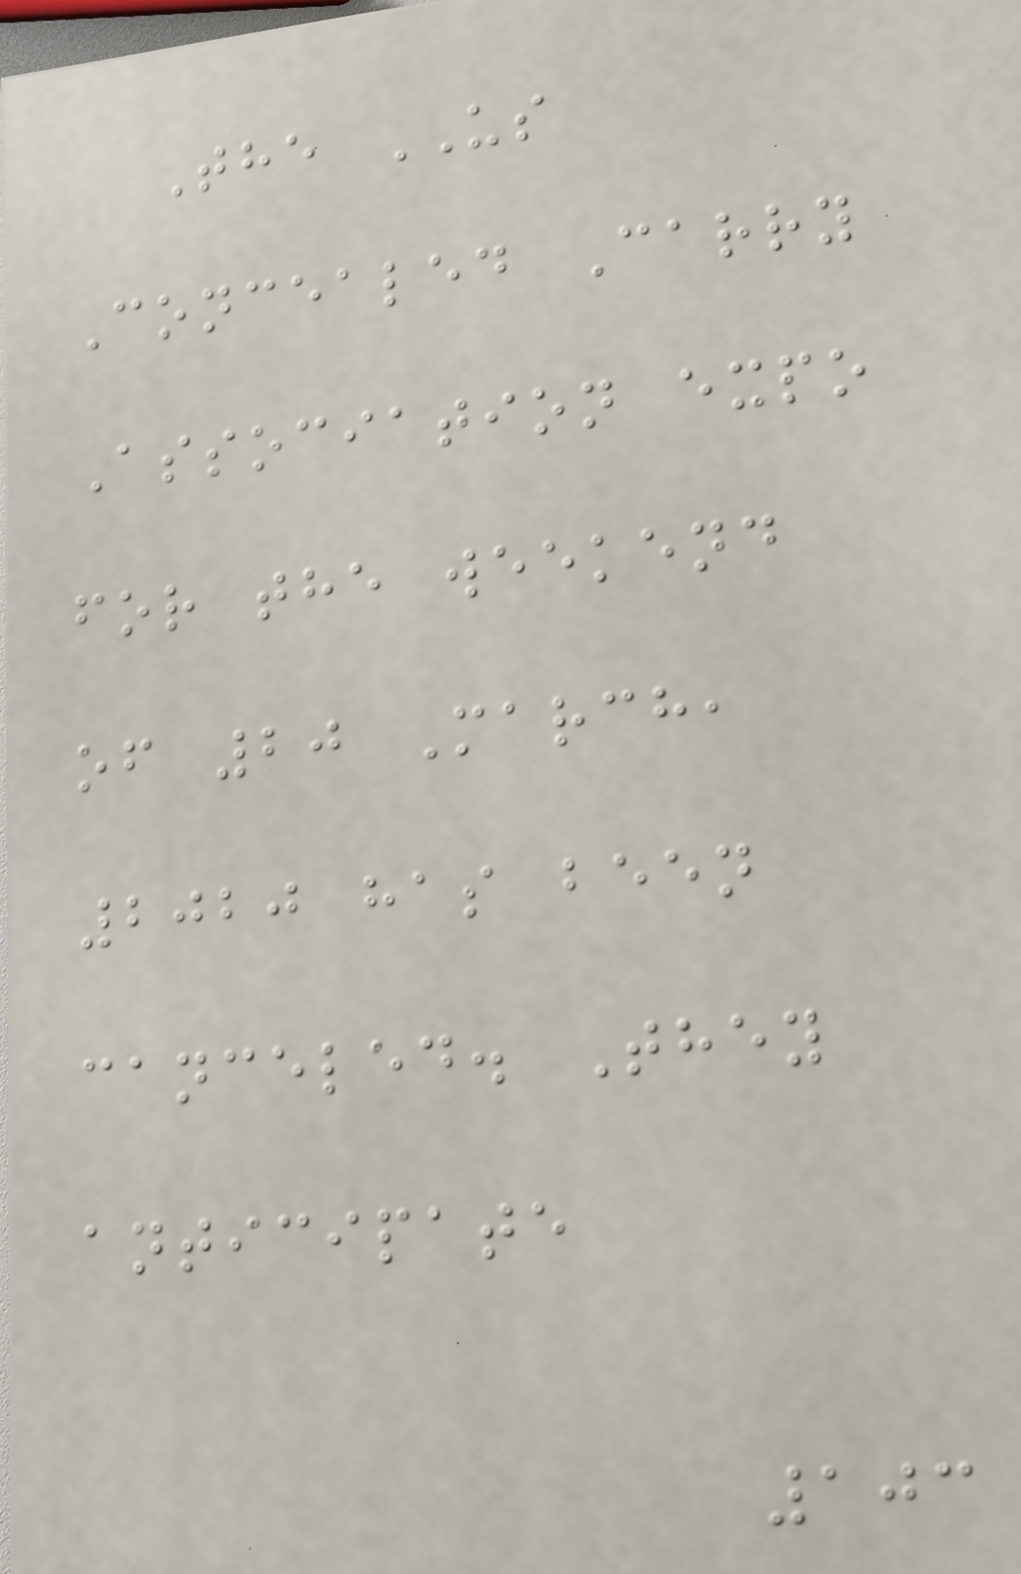The US
Concealed Carry
Association expo
for the weekend
of 20 March,
2020 has been
canceled. They
anticipate
103
